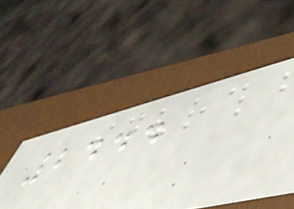2444
